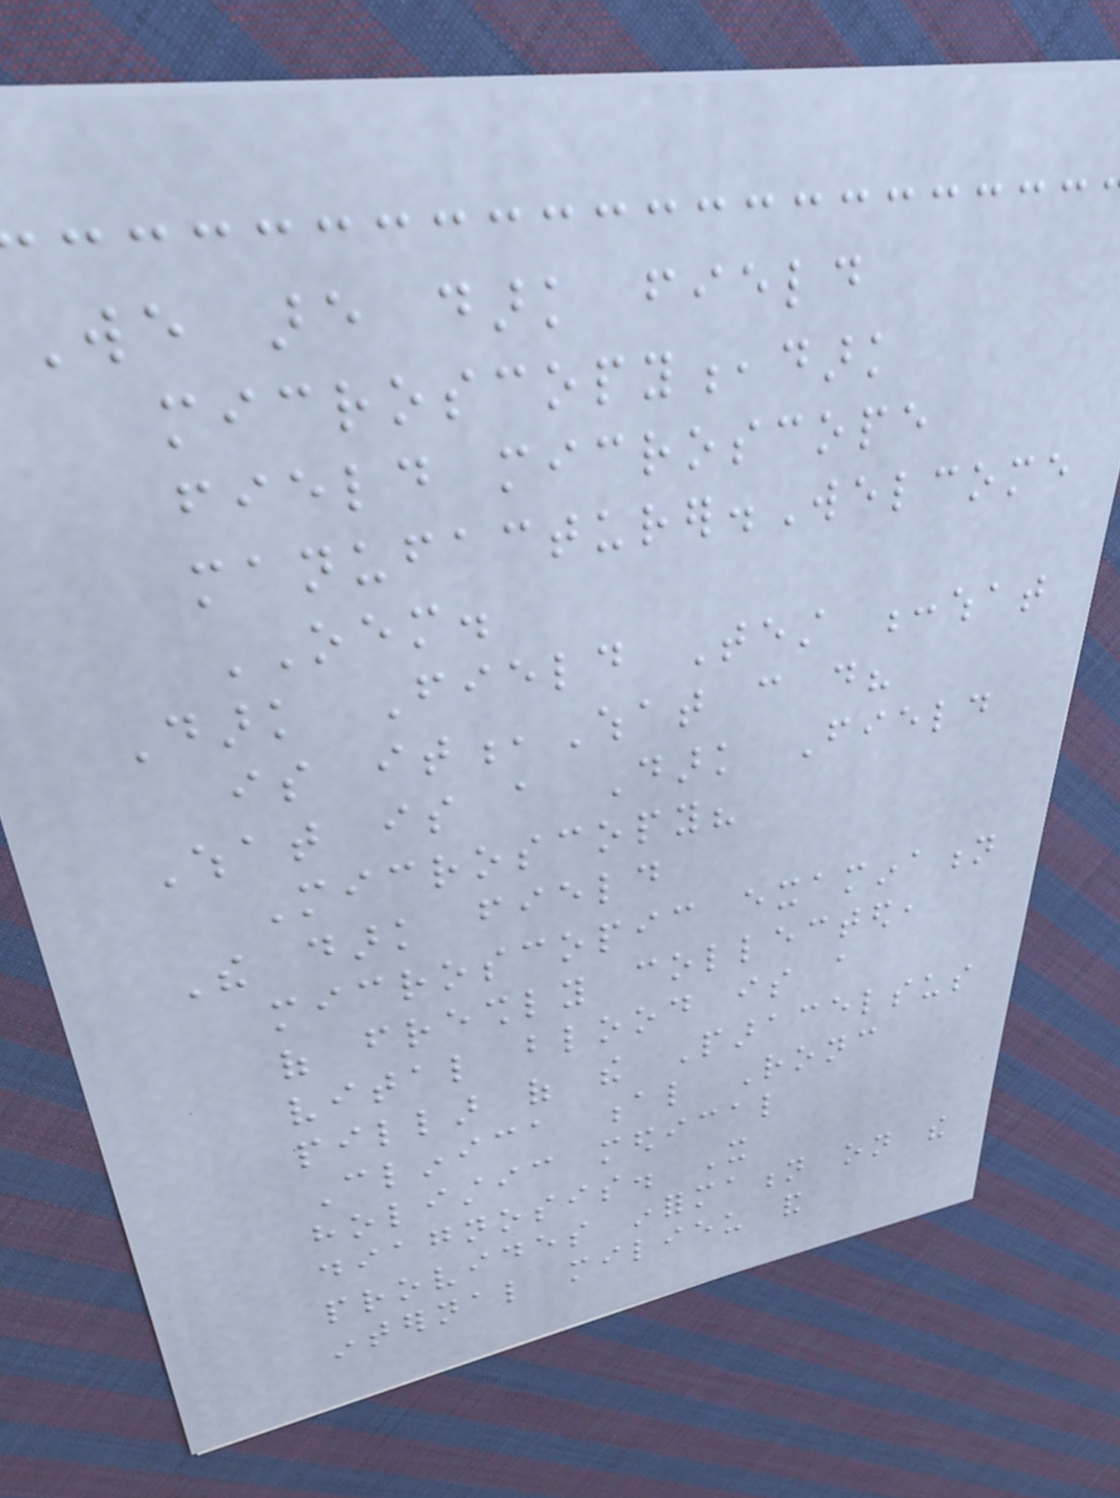We are dark field
microscopy,dark
field microscope
manufacturer.Welcome
OEM.
Dark Field Test :what
is it,What can do?
What is a Dark Field
Microscopy?
The dark field
microscopic examination
of freshly collected,
vital blood is a
pillar of the Paracelsus
Clinica al Ronc
holistic medical
diagnosis. It
provides information on the
internal milieu and
